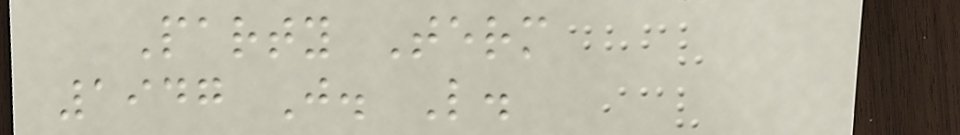Party Term
1947 J. L.
